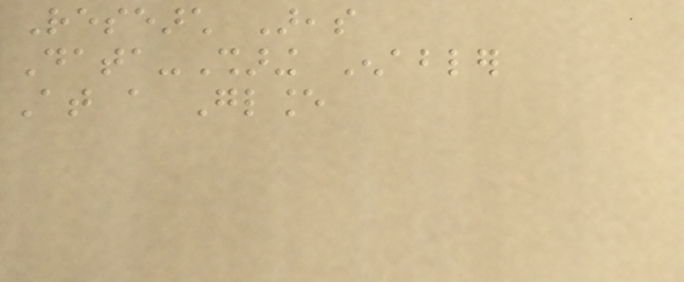Research Areas
Data-Sharing Enabler
At a Glance
